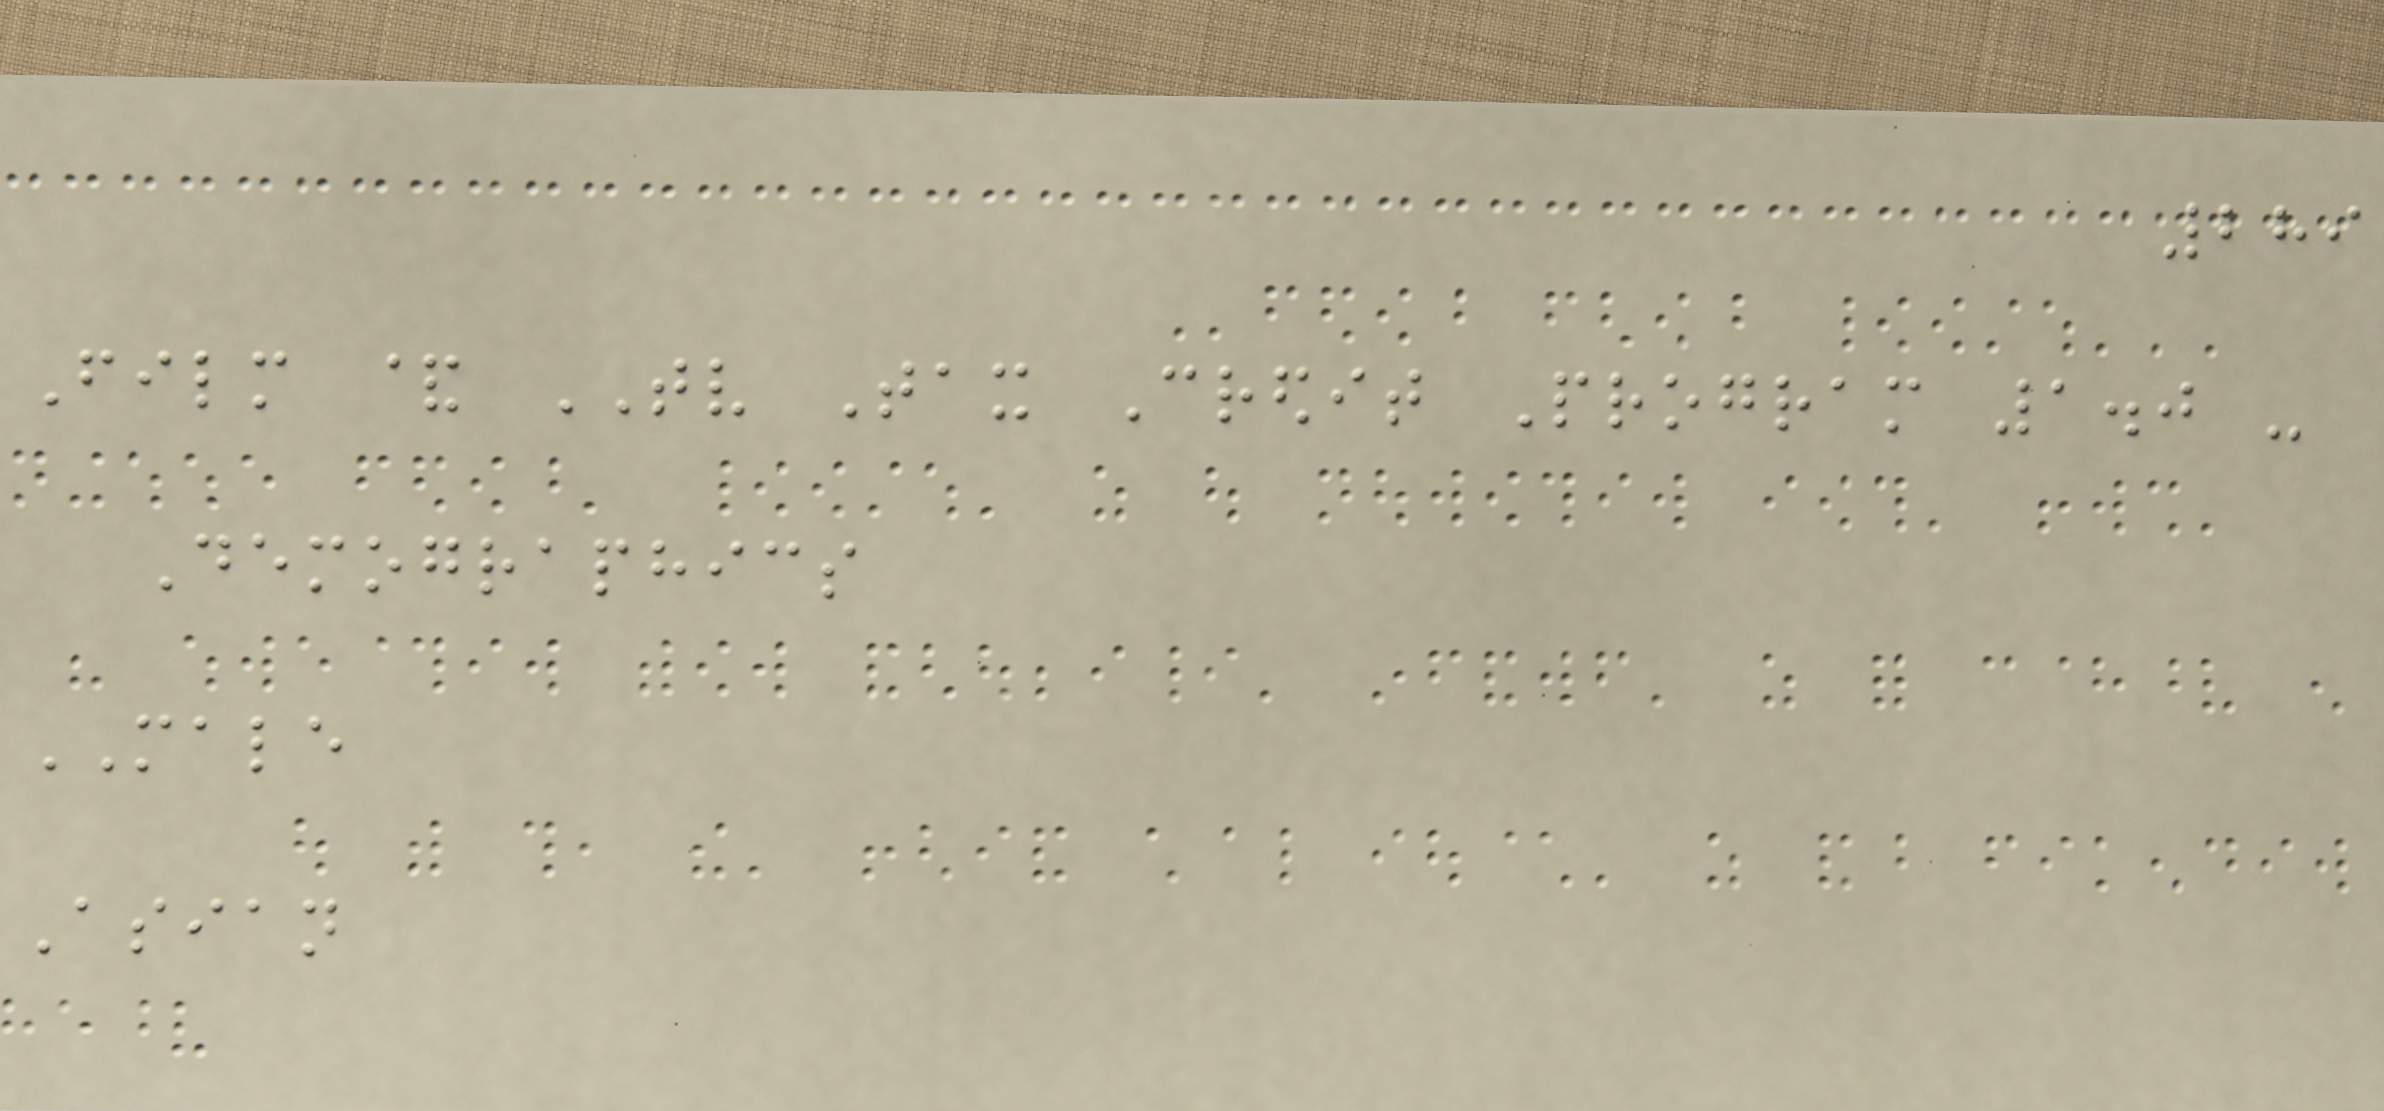289
Film & TV Tax Credit Program 1.0 -
Demographics
MALE
Asian
